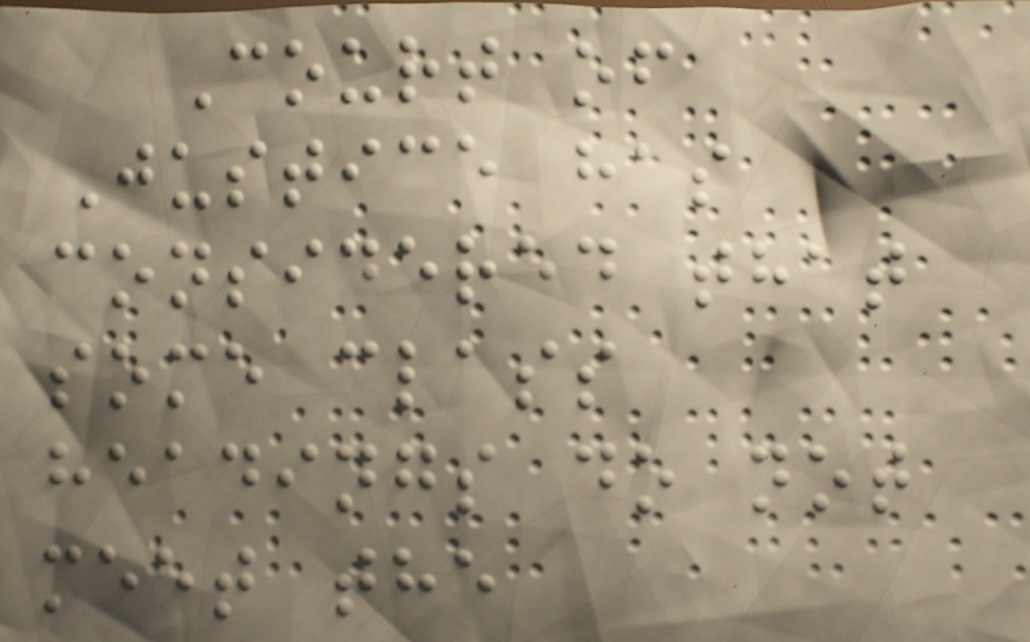Court of
Justice has
considered that
some class
headings do not
meet the
